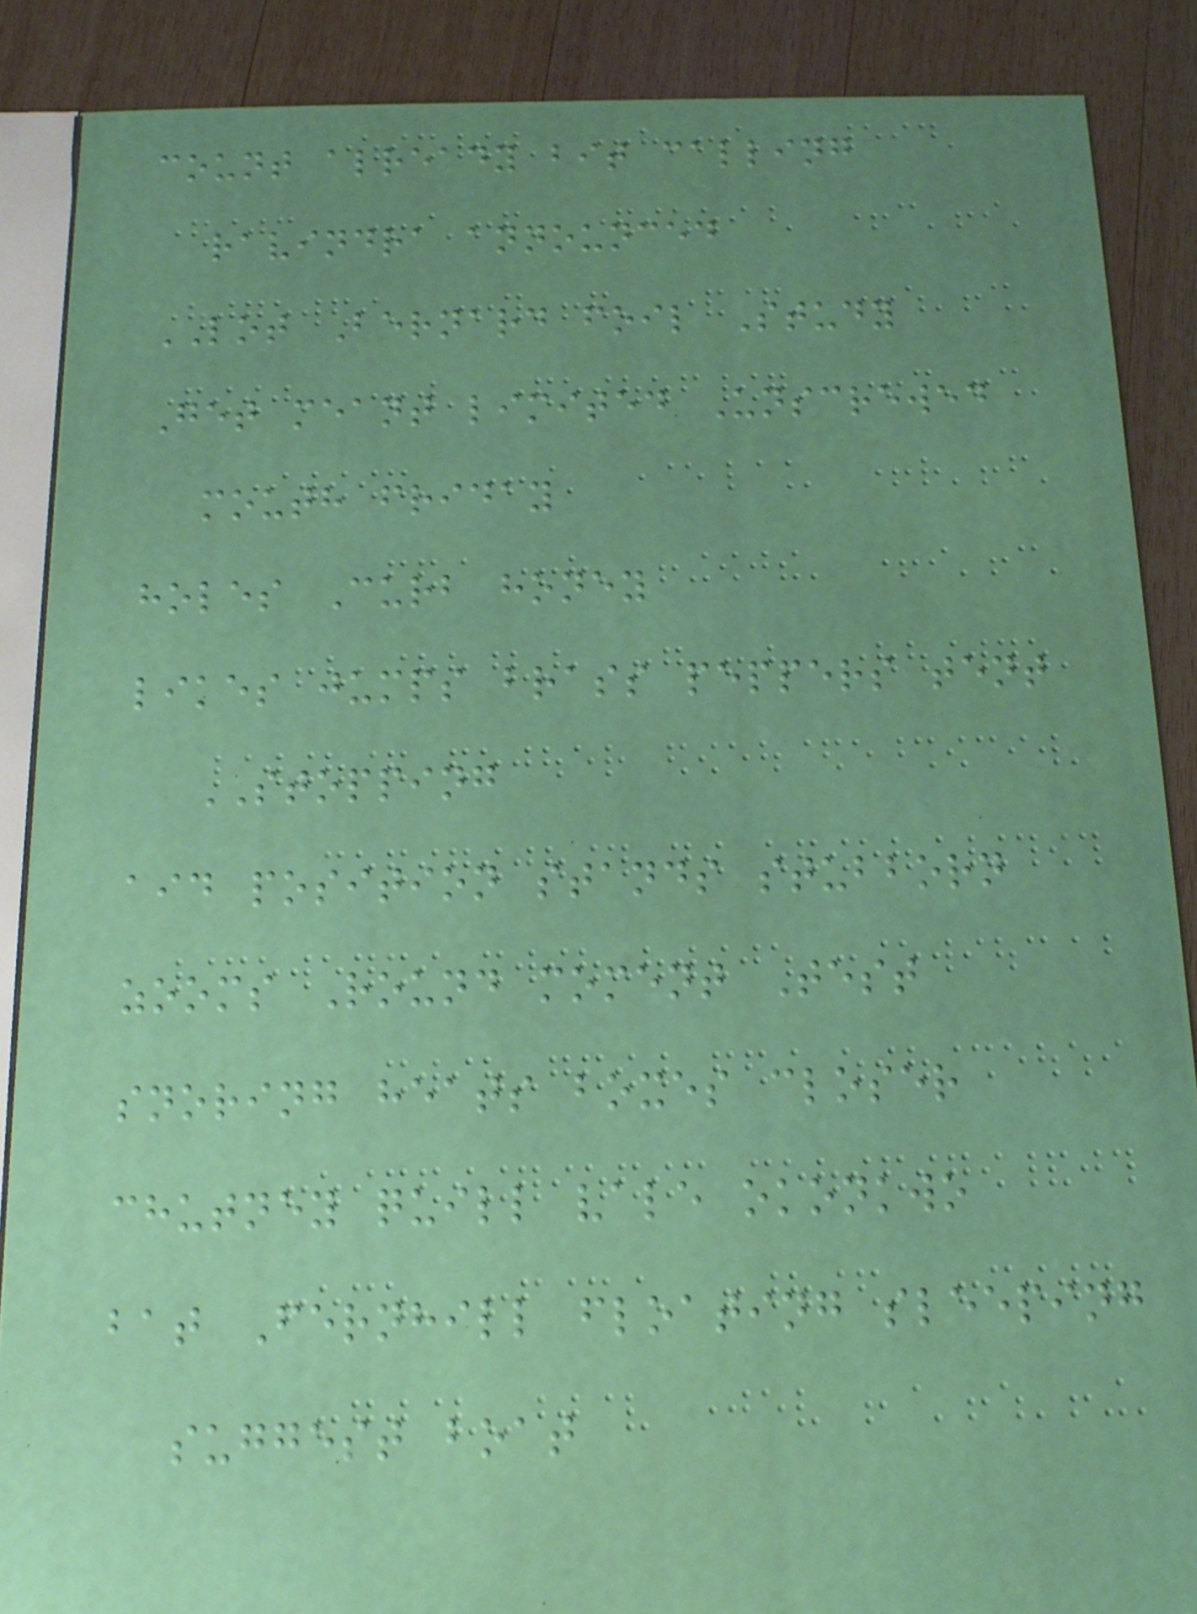count already bit calling
ravindra announced
LOT Bernard foil Study
Get meant limited Unscrewed
mouth friday
holes Curb honey
likes jumps brass peppers tent
STOPPING
aid position stands stubborn
zooms Round moment Test
snoring heats boxes closer
chutney quill vale okonkwo
bat Fernhill floating sleeping
suggest boat
